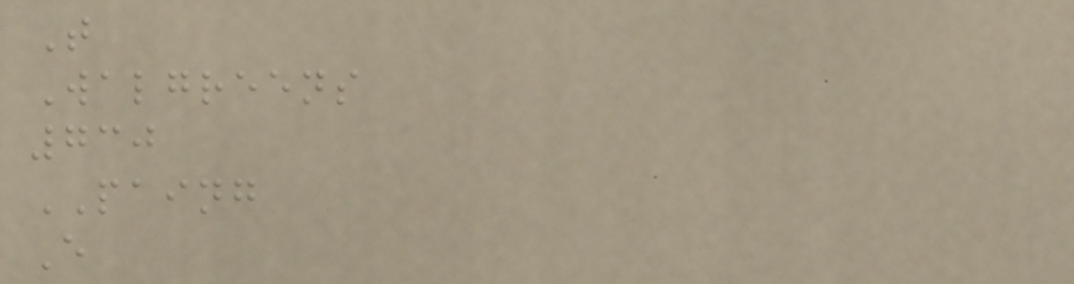T
Walgreens
730
PAING
E
